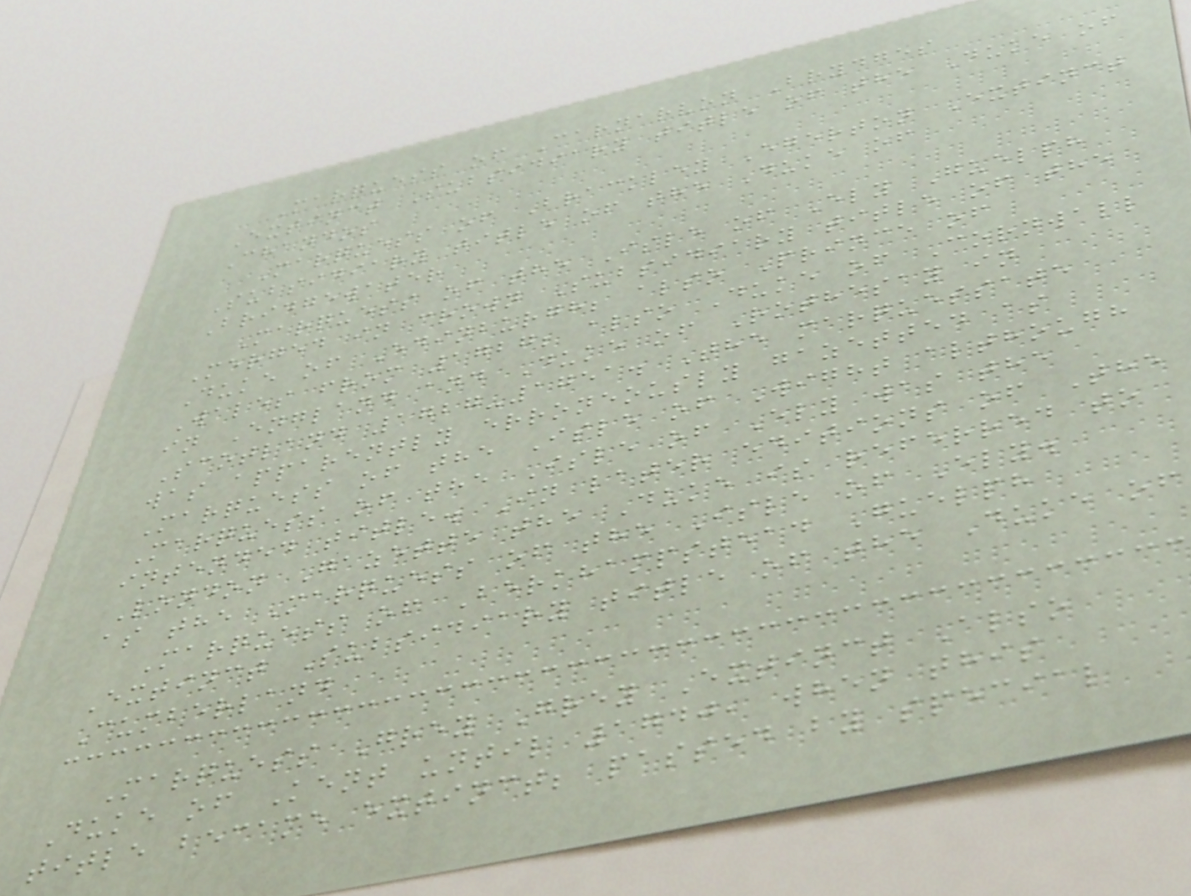Marquess of Carnarvon Brydges
Extinct Subsidiary title of the Duke of
Chandos
Marquess of Brackley Egerton Extinct
Subsidiary title of the Duke of
Bridgewater
Marquess of the Isle of Ely Guelph
Merged in crown Subsidiary title of the
Duke of Edinburgh; also Prince of
Wales from 1727; also Duke of Cornwall
in England and Duke of Rothesay in
Scotland 1727-1751. The marquessate
was apparently erroneously gazetted as
Marquess of the Isle of Wight although
Marquess of the Isle of Ely was the
intended title. In later editions of The
London Gazette the Duke is referred to
as the Marquess of the Isle of Ely.
Marquess of Berkhampstead Guelph
Extinct Subsidiary title of the Duke of
Cumberland
Marquess Grey Grey Extinct Also
Duke of Kent until 1740, when this
title became extinct; passed by special
